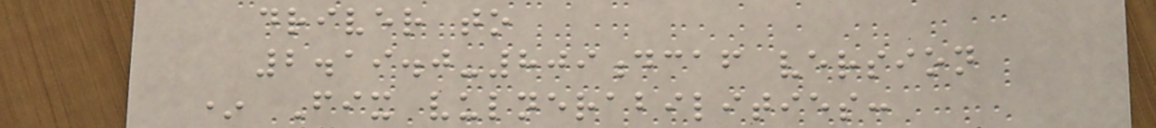driver to
2.19.0-809dcaf version
* Fix vulnerabilities:
